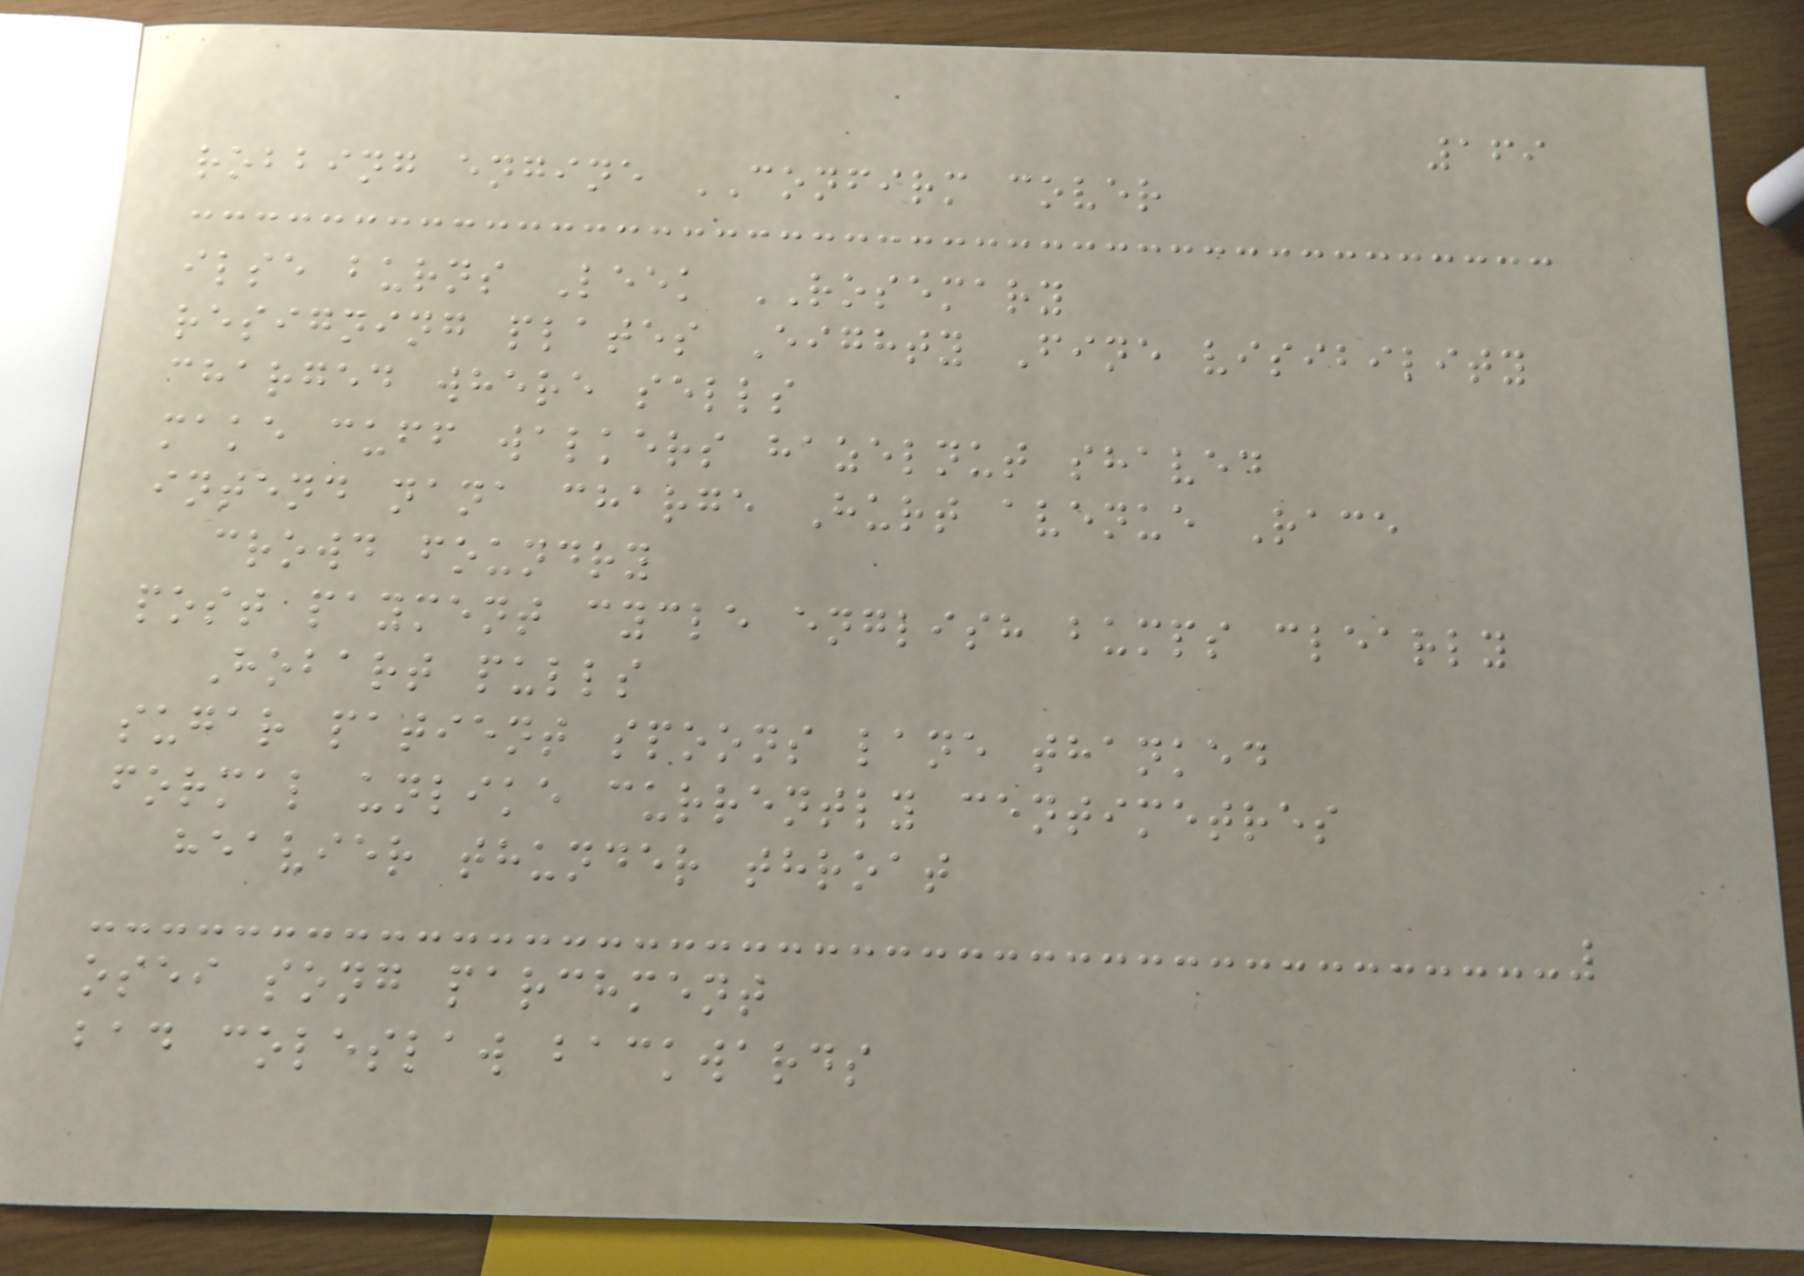169
robbing engine CONFIRM cover
ilse burns Leek ROSEMARY
resigning plates Eighty Fine visibility
charged where sells
make cuff walkers hazelnut shaved
intend nana charge Hurt avenue Race
crowd foundry
post payment cycle english bumps clearly
Hobart pulls
sugar patient spoons lane thanked
formal unlike currently centimetres
heavier thunder throat
osei song parchment
bad coleslaw backwards
